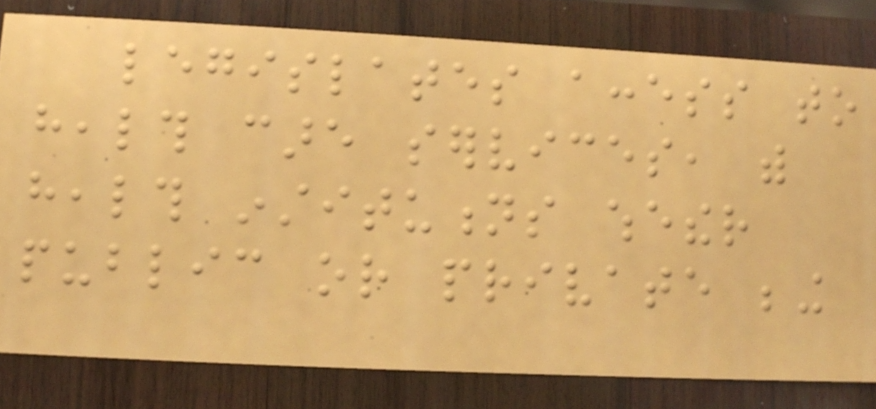legislates access to
health care services, with
health institutions whether
public or private being
